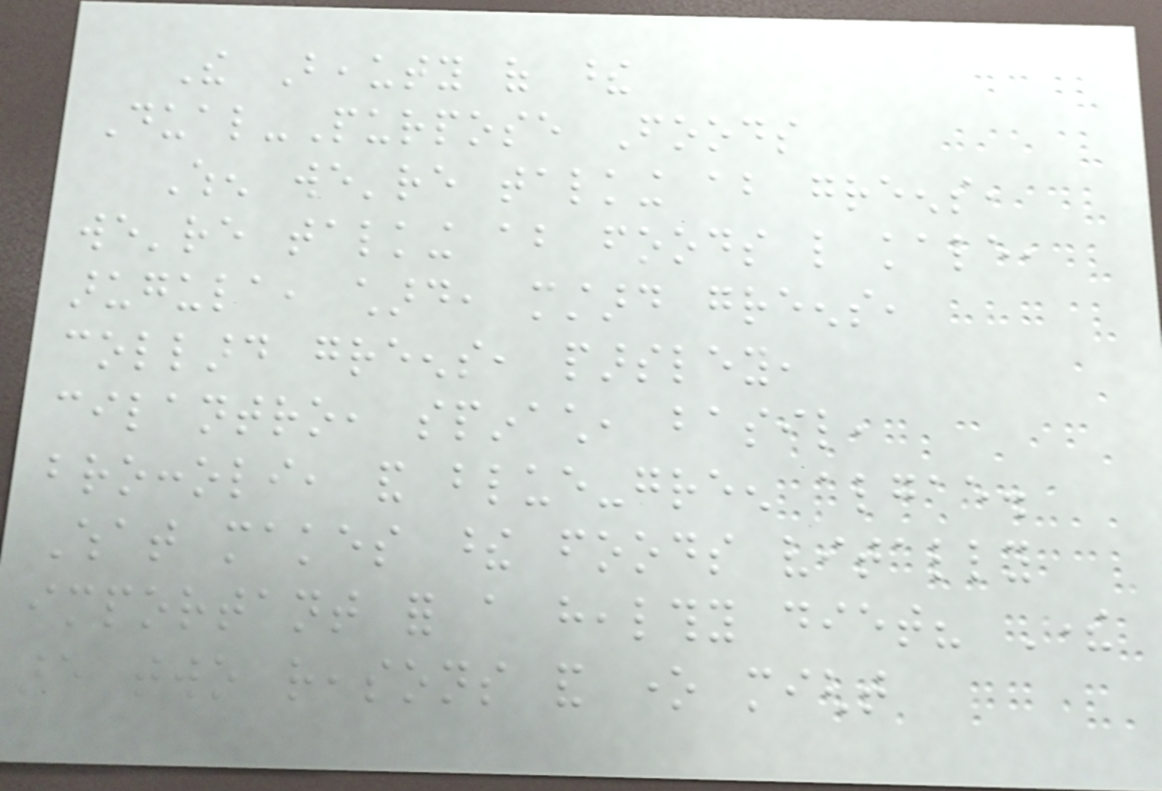The Beauty of these
Dual-Purpose Foods
When we're talking about greens,
we're talking about foods like kale,
arugula, chard, mustard greens,
collard greens, parsley,
cilantro, spinach, basil,
broccoli, and blue-green algae.
What makes these foods vitally
important for a healthy diet? There
are two reasons and one might
